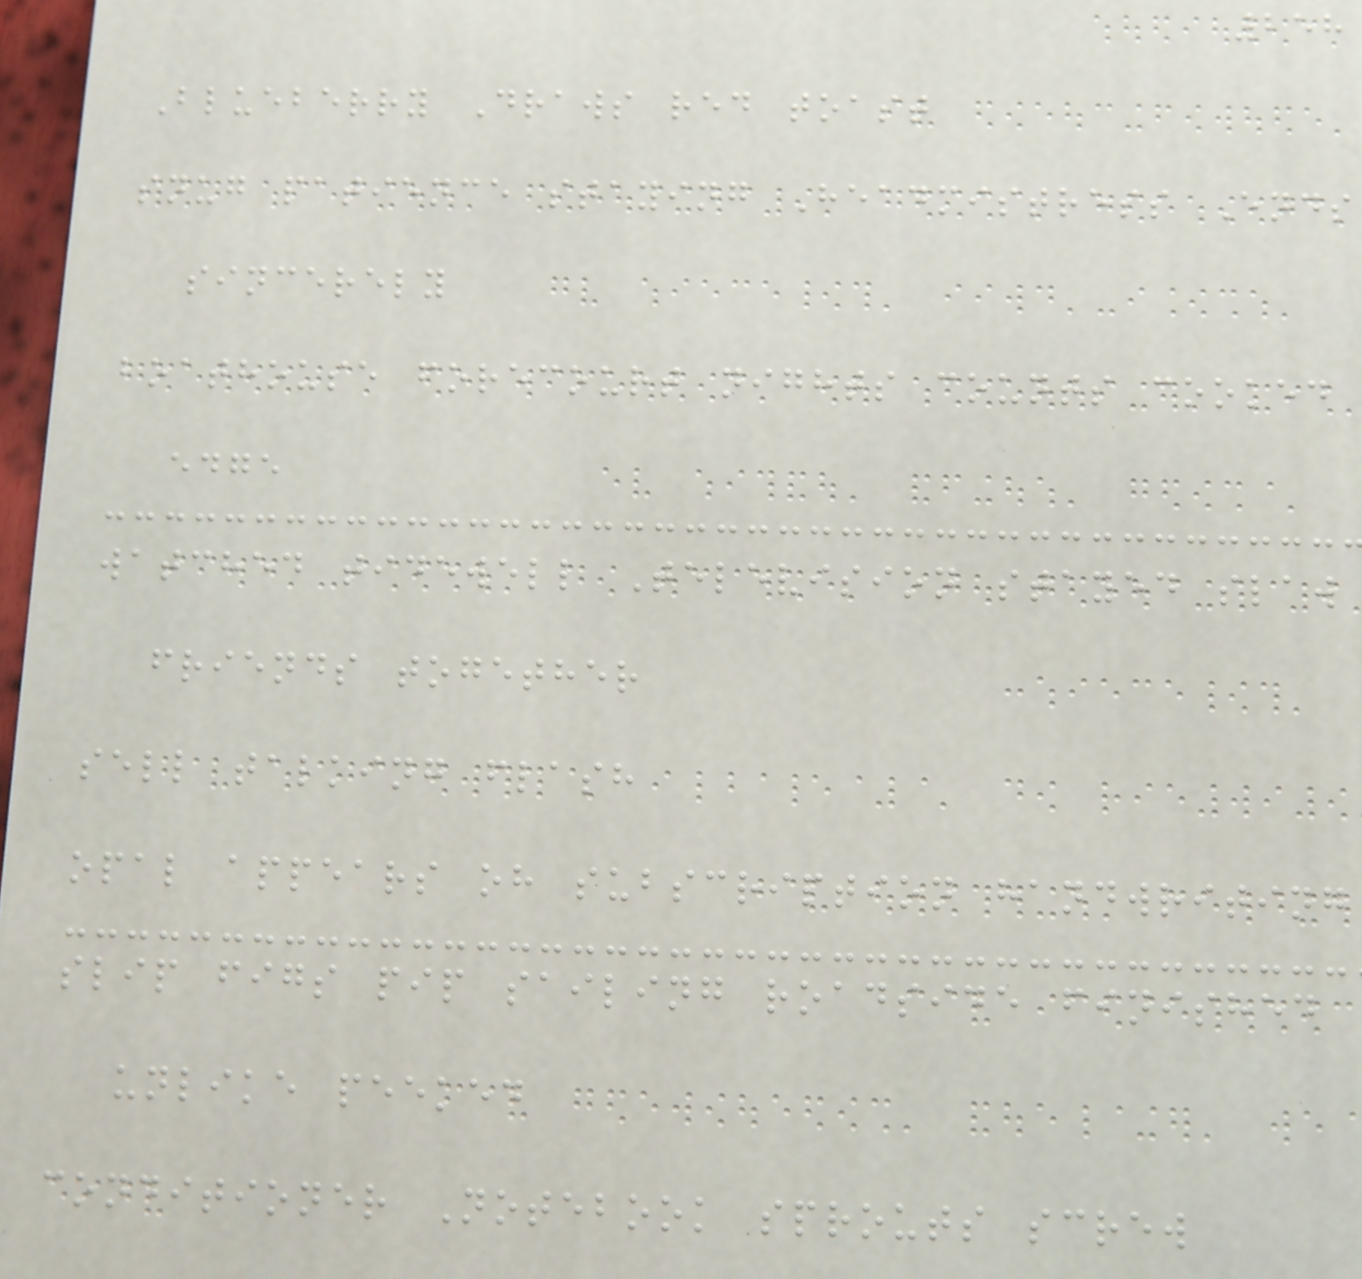258
Blueberry Draws red toast
snug patience staying Headmistress Ends
sincerely
boathouse forecourt nights counts cooked
edge
watched tidewell Television stayed slaw
friends together
sell talking flash
opal appears oh subscription handwriting
slip figs pip sailing roadside finished
unlike peeked
conditioner Notebook sprouts screw
